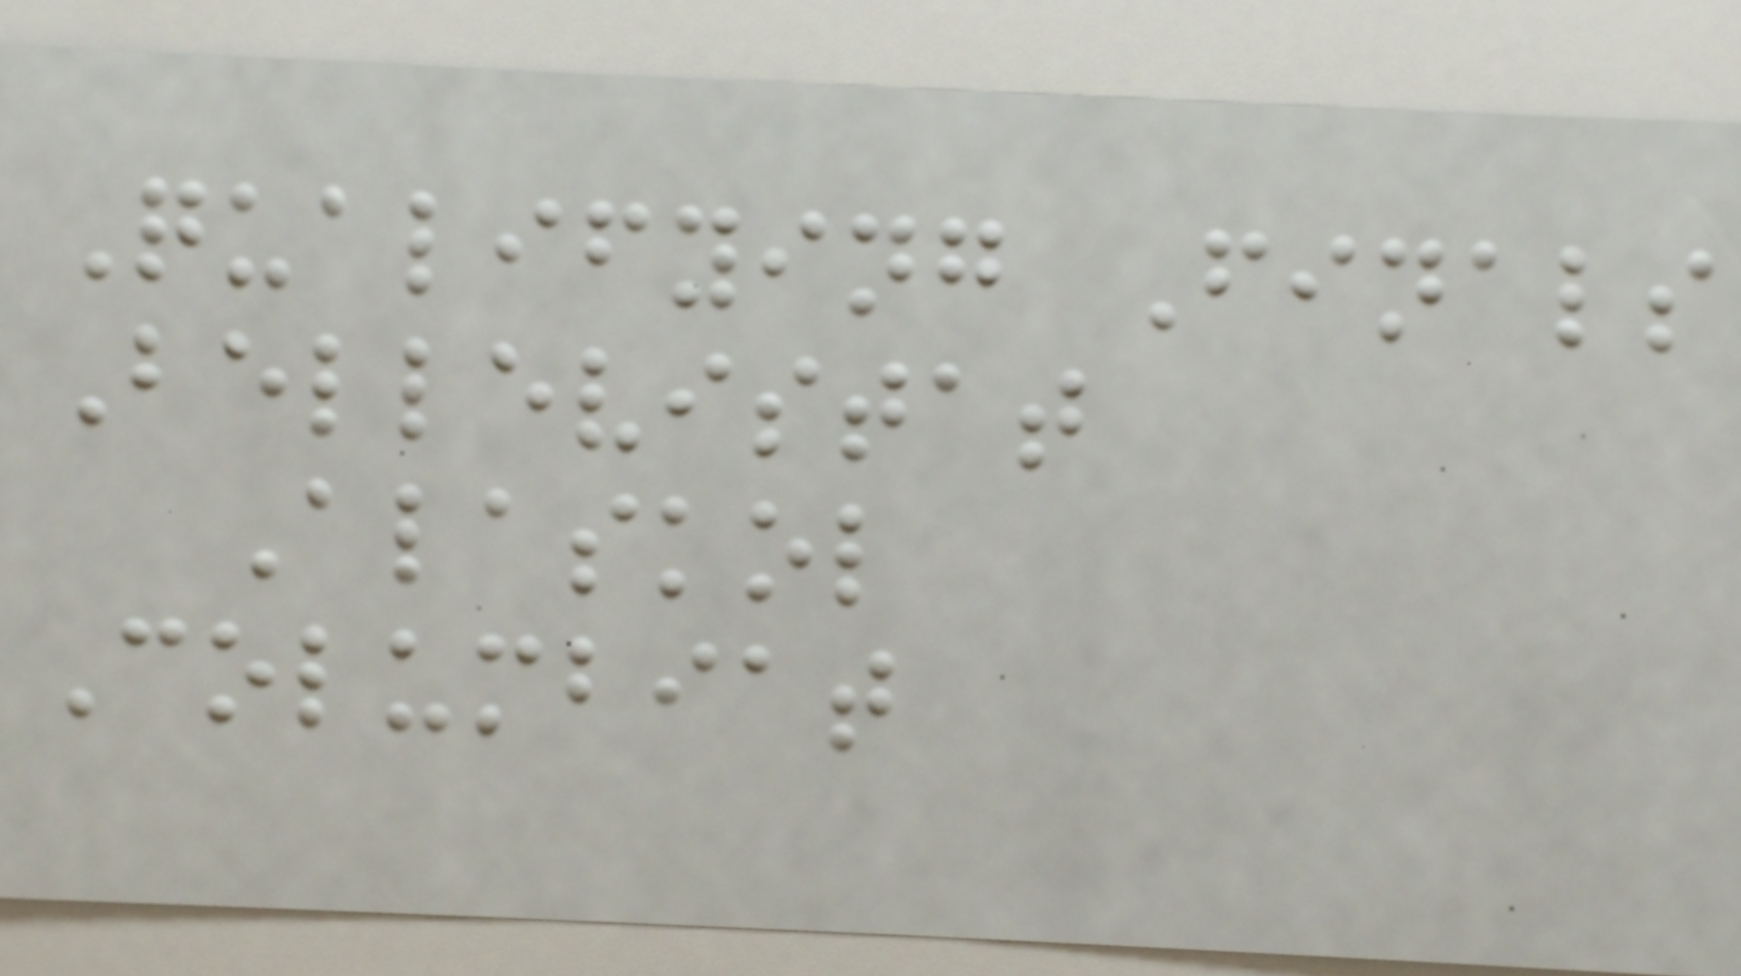Qualifying Finals
Bellevistat
Alaskol
Columbiat
